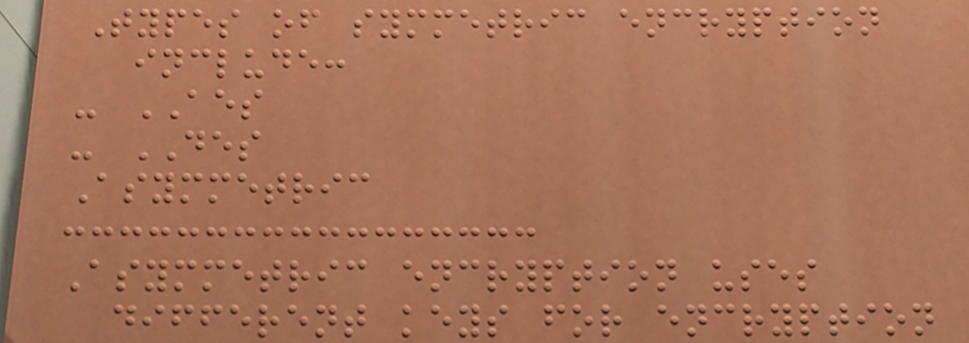Types of symmetric encryption
include:
- AES
- DES
Asymmetric
Asymmetric encryption uses
different keys for encryption
